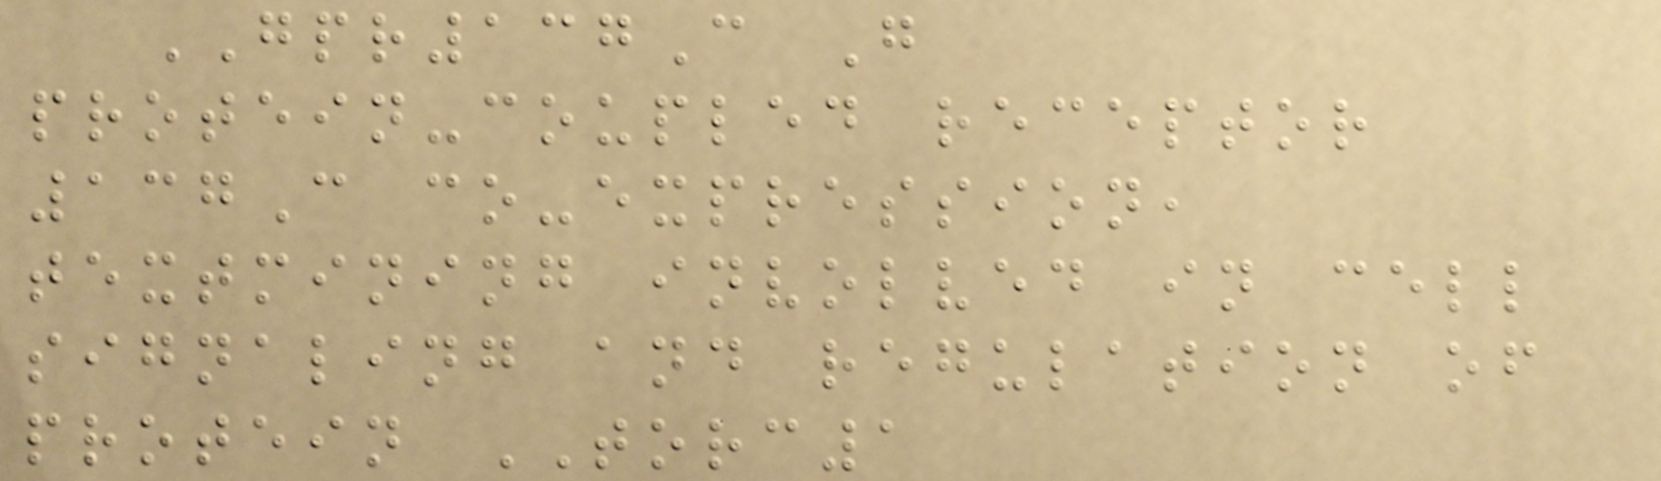GPR137C G
protein-coupled receptor
137C co-expression,
textmining involved in cell
signaling and regulation of
protein TORC1
